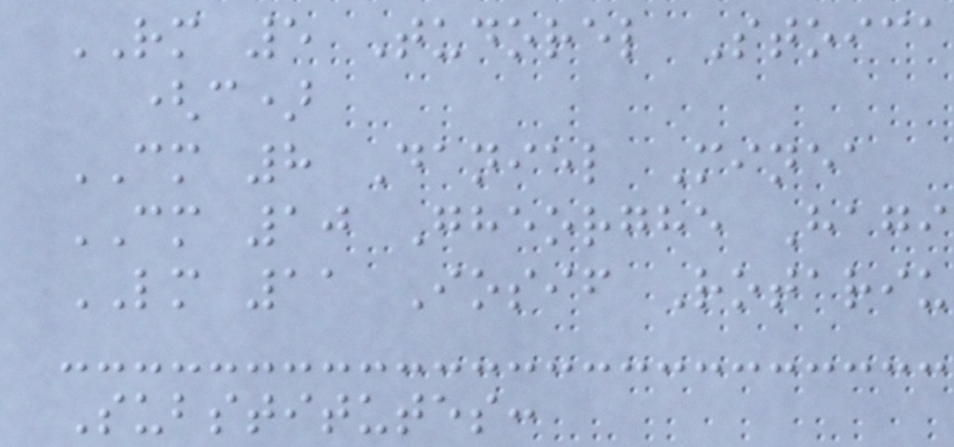RM 5 Tudorel Stoica
(c)
CM 8 Daniel Minea
CM 10 Gheorghe Hagi
LM 11 Iosif Rotariu
Substitutes:
